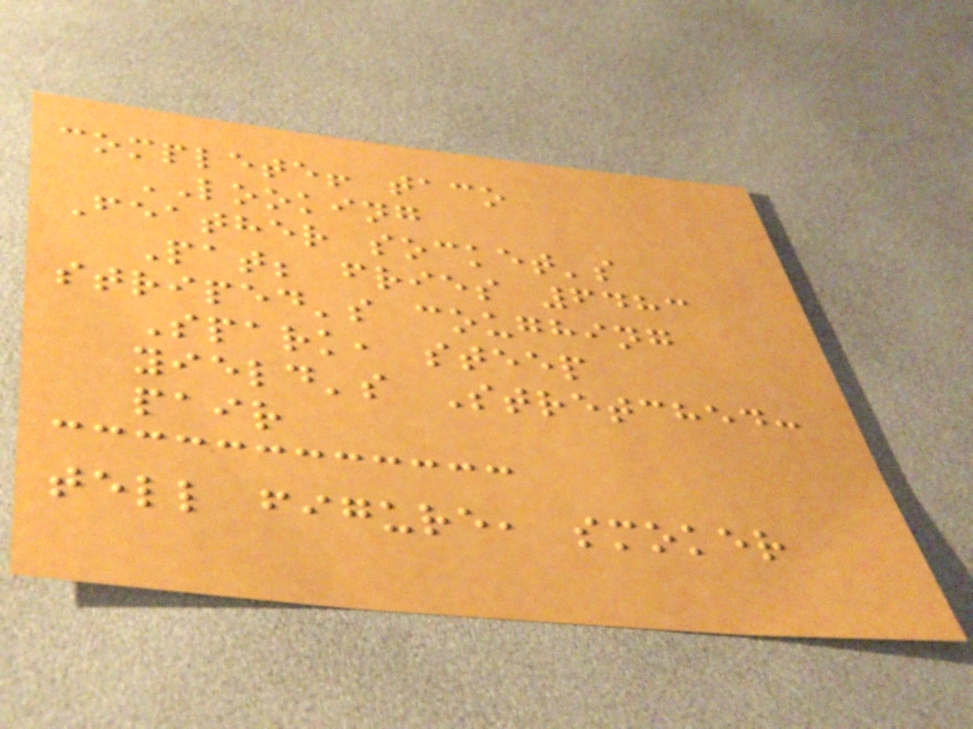complete! taco
LOOKING
Feather socket's
Pat; fries 6483
striped's coughing
Spark, steep
yield's Stretched:
pair
tell figure, smoker
